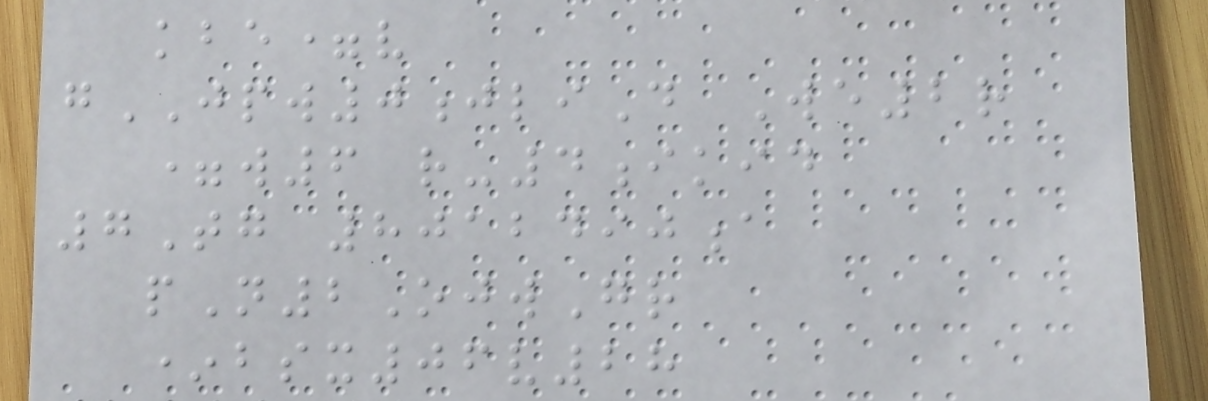kbe=v
gJPW0jliD We2r
=w6 r-4ikid
7Tg 8012490a
pN2OjwGr
*bsx06v28
